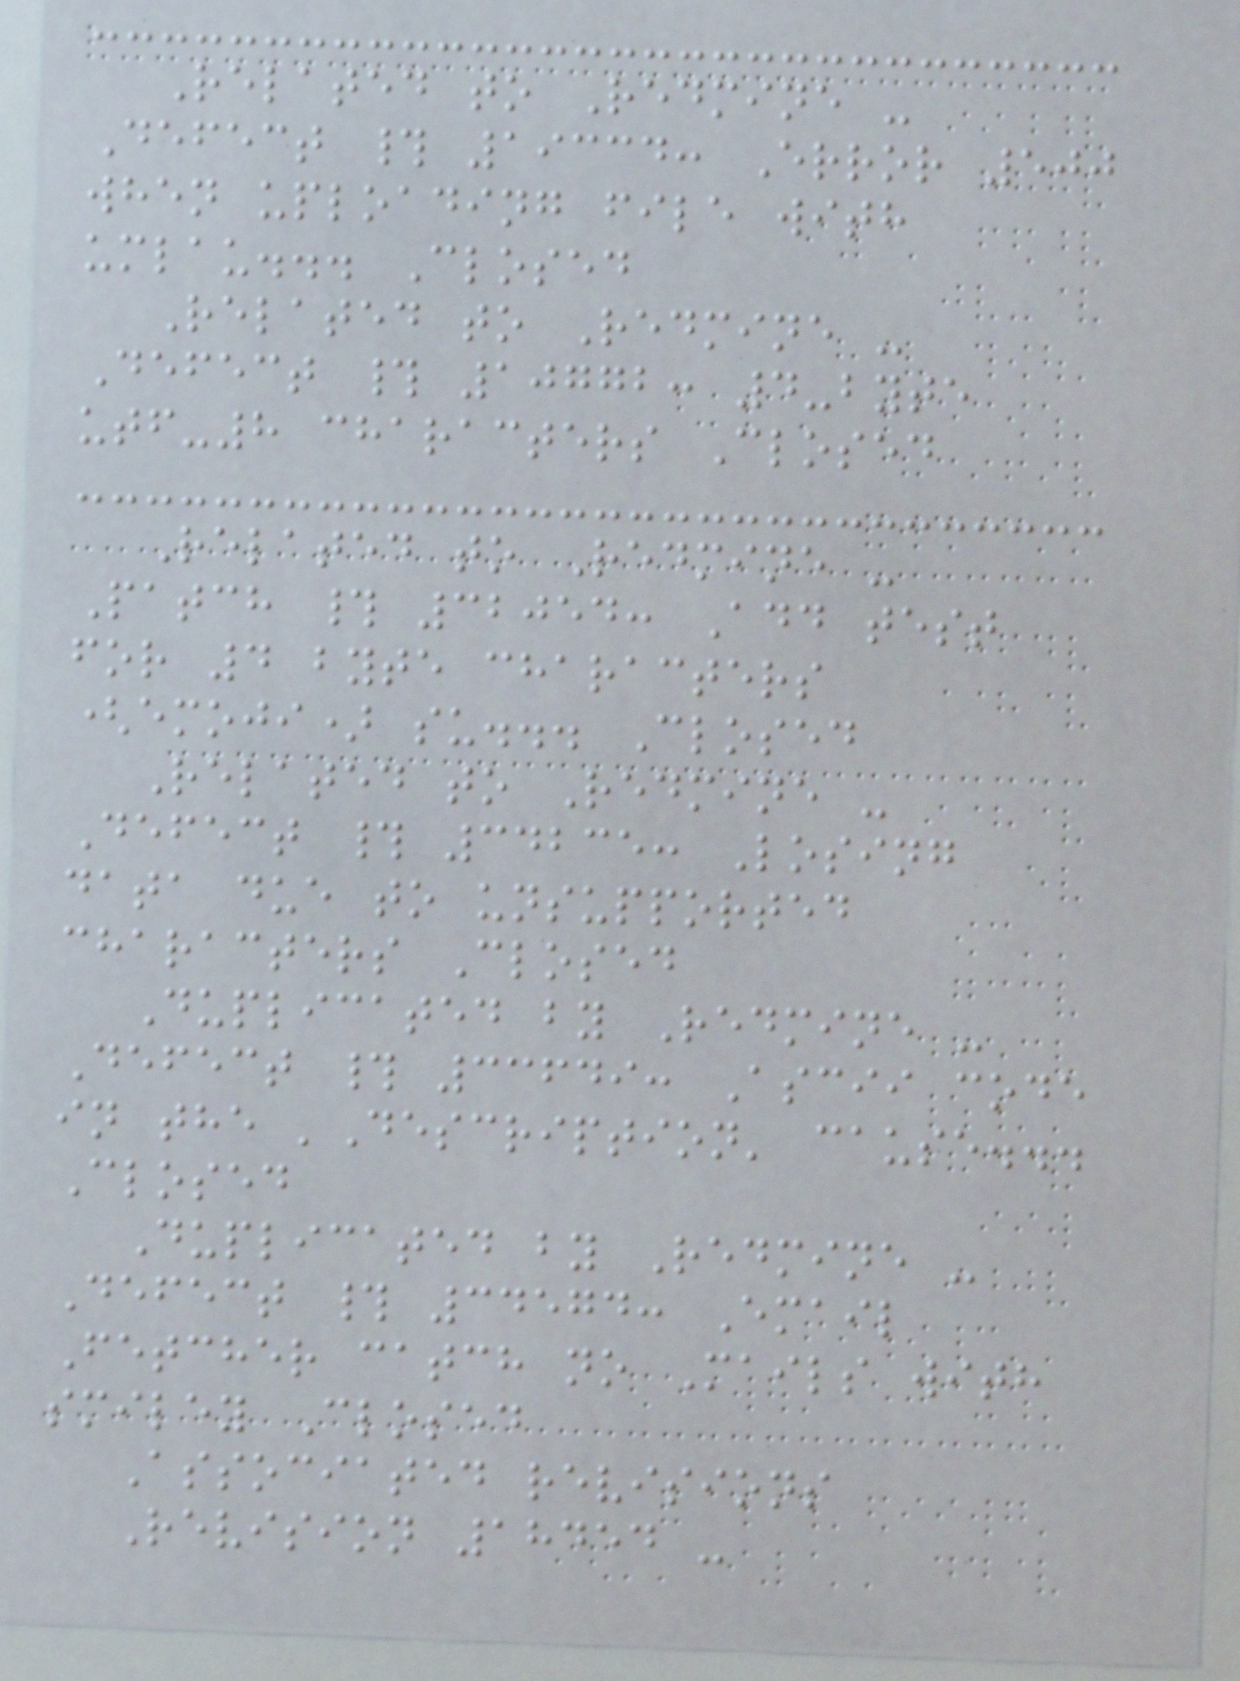Related to Redmine -
Defect # 19334: Error 500
when uploading file with
umlau... Closed
Related to Redmine -
Defect # 10772: 4-byte
utf-8 characters Closed
Related to Redmine -
Patch # 32054: Add test
for 4 byte characters
(emoji) su... Closed
Related to Redmine -
Defect # 34235: Losing
data due to unsupported
characters Closed
Duplicated by Redmine -
Defect # 33649: Ascii code
in the 'Description' cause...
Closed
Duplicated by Redmine -
Defect # 34574: Email
Fetcher catch no Mails with
smiley Closed
Associated revisions
Revision 18454 -
